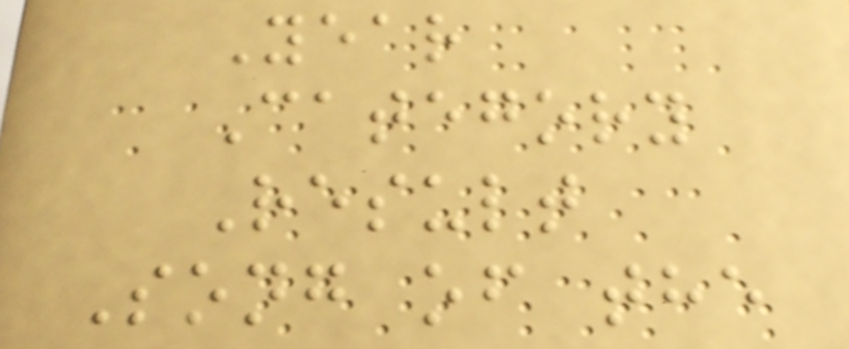Year
Category
Result
Song of the
